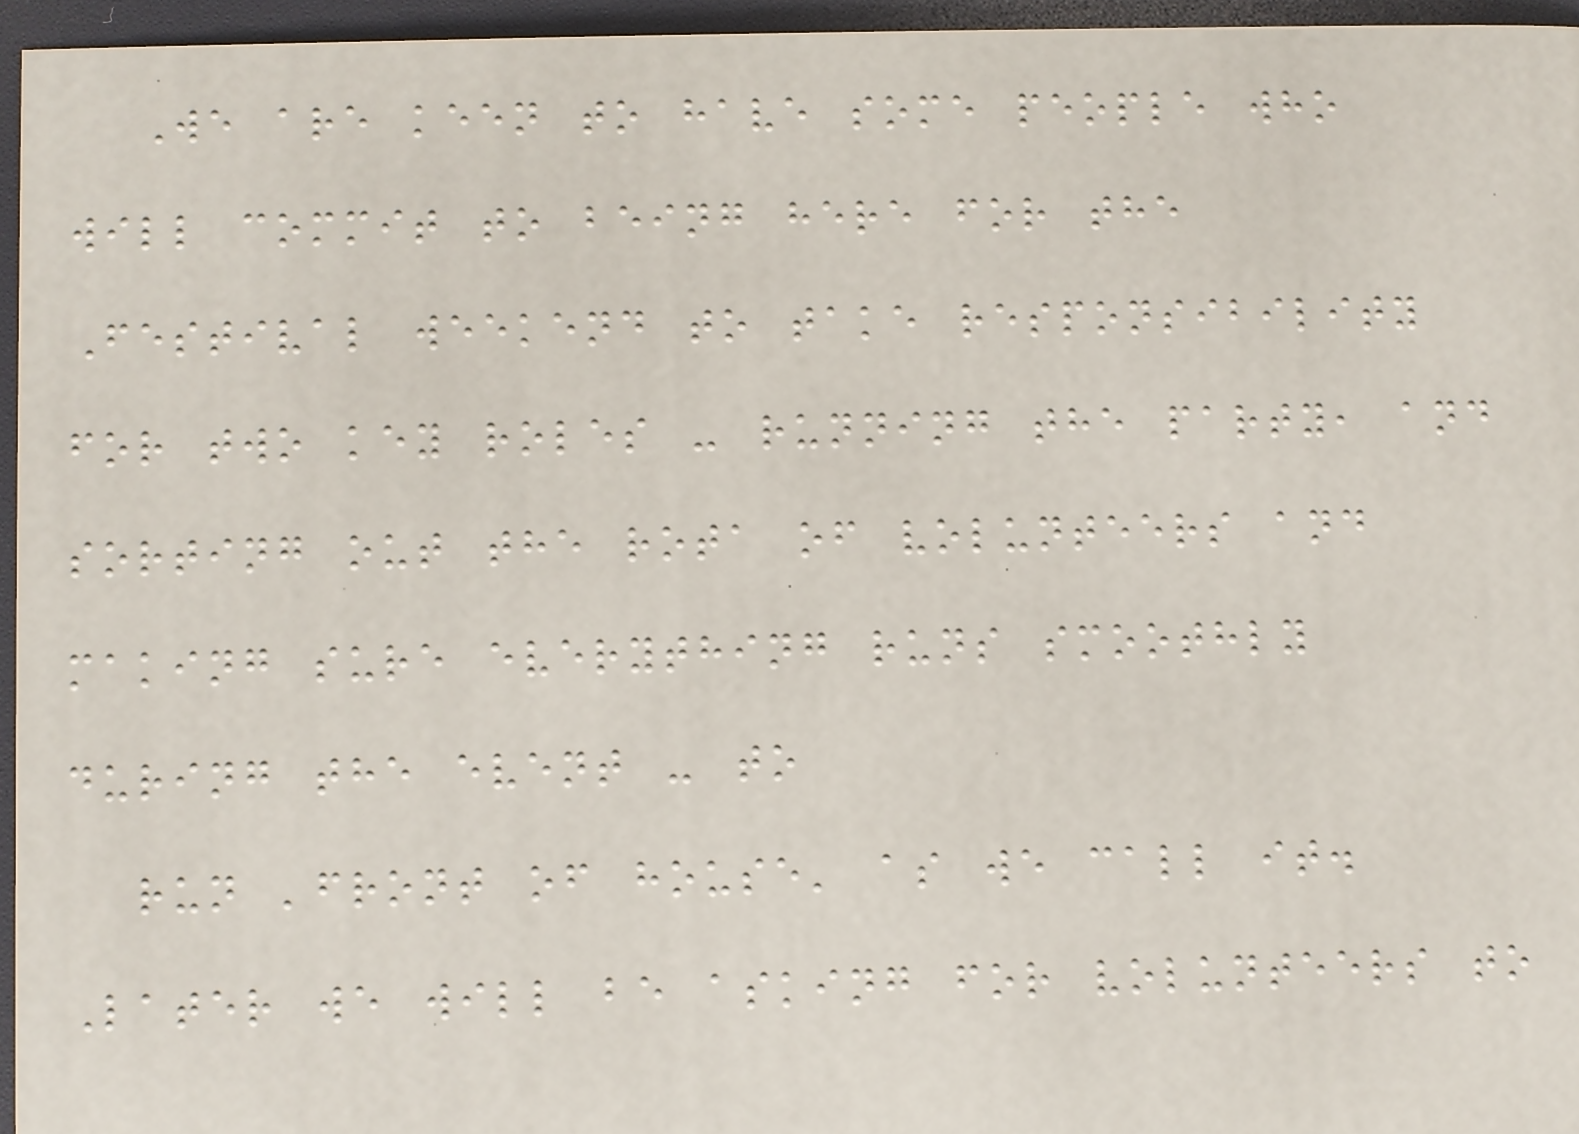We are keen to have some people who
will commit to being here for the
Festival weekend to take responsibility
for two key roles - running the party, and
sorting out the rota of volunteers and
making sure everything runs smoothly
during the event - to
run 'front of house' as we call it.
Later we will be asking for volunteers to
